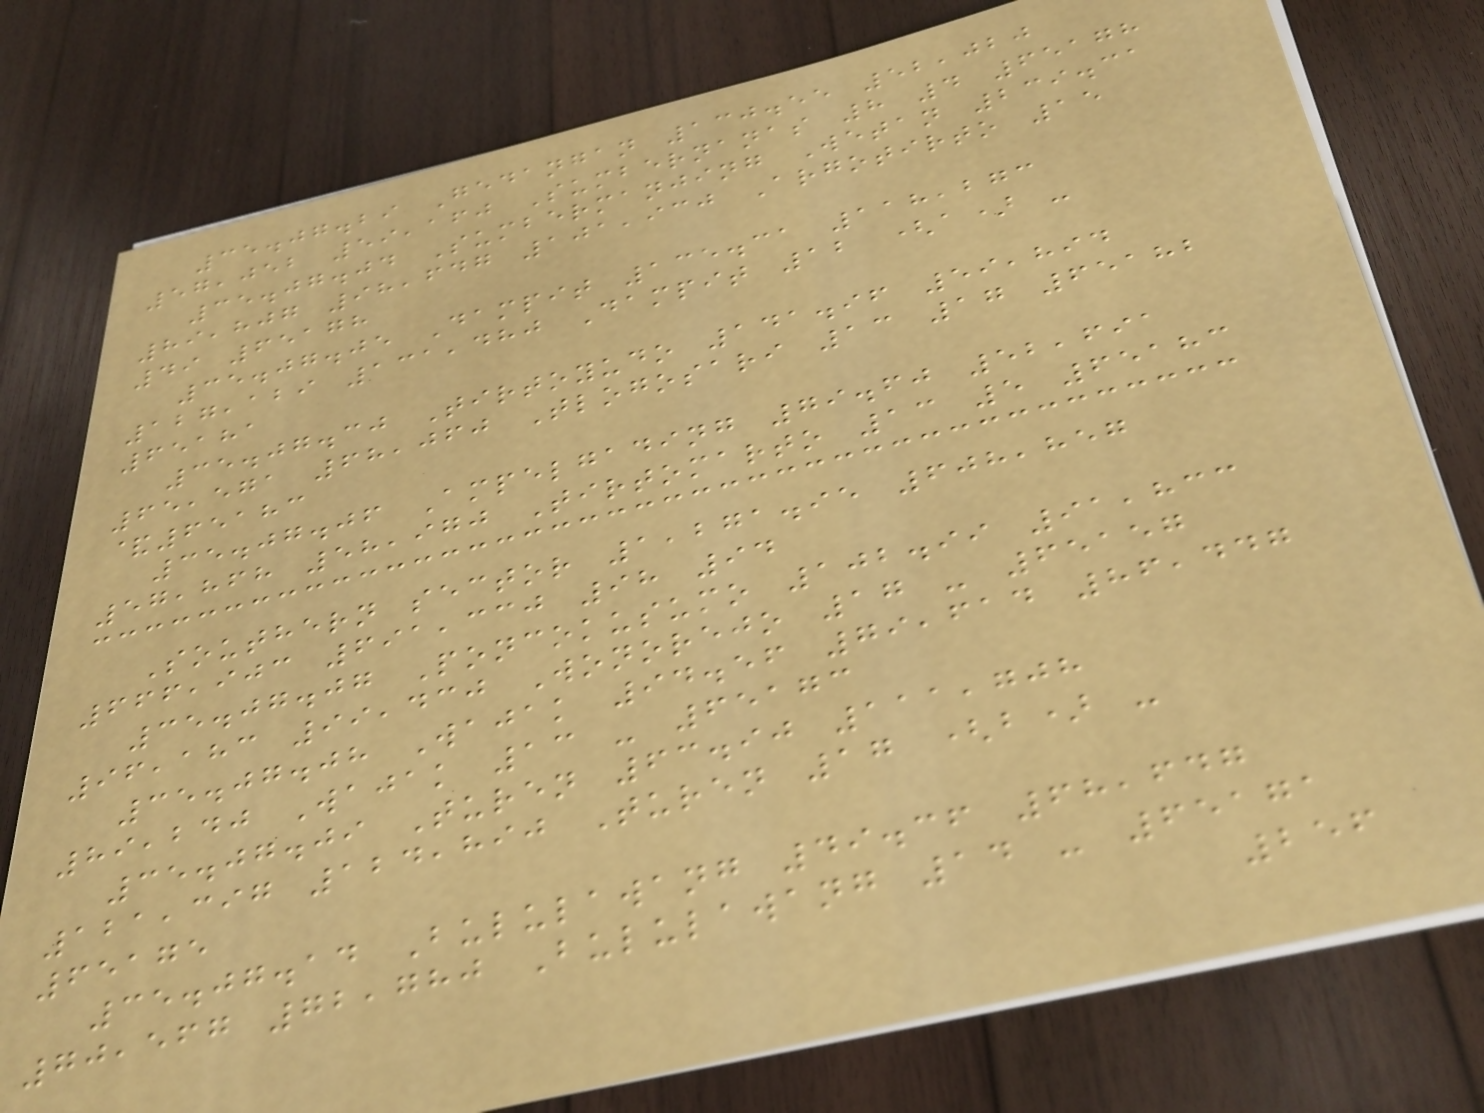35.07.29 Gedangan 130.55 52,020
57,052 59,160 Sumbernanas 8 4 65178
35.07.04 Sumbermanjing Wetan 239.31
89,807 98,647 101,930 Argotirto 15
49 65178
35.07.05 Dampit 135.31 118,273
127,129 131,480 Dampit 12 (a) -
65181
35.07.30 Tirtoyudo 141.96 59,894
65,571 68,060 Tlogosari 13 17 65182
&65183
35.07.06 Ampelgading 79.60 52,691
57,868 58,970 Tirtomarto 13 5 65183
Southern sector 1,271.95 608,857
666,903 691,330 98 94
35.07.07 Poncokusumo 102.99 91,833
96,183 99,430 Wonorejo 17 - 65157
35.07.08 Wajak 94.56 79,614 86,447
89,240 Wajak 13 - 65173
35.07.09 Turen 63.90 111,708
121,397 124,890 Turen 17 (b) -
65175
35.07.14 Bululawang 49.36 68,647
70,567 72,780 Bululawang 14 - 65171
256
